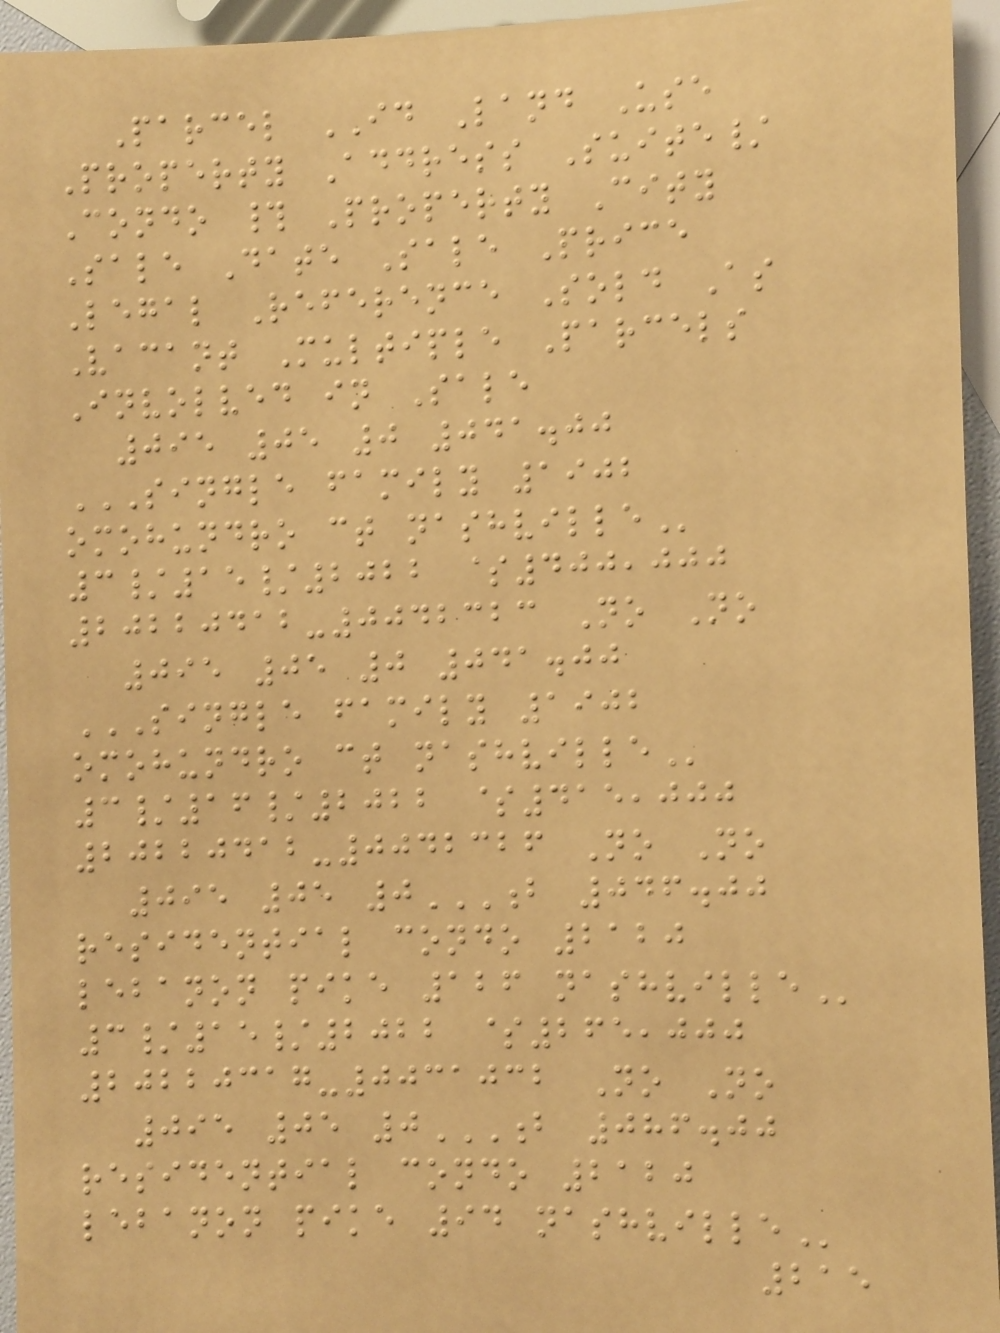Parcel ID Land Use
Property Address Suite/
Condo # Property City
Sale Date Sale Price
Legal Reference Sold As
Vacant Multiple Parcels
Involved in Sale
095 05 0 041.00
SINGLE FAMILY 1902
OMOHUNDRO CT NASHVILLE
3/15/2022 $400,000
20220412-0042323 No No
095 05 0 041.00
SINGLE FAMILY 1902
OMOHUNDRO CT NASHVILLE
3/16/2022 $415,000
20220412-0042326 No No
095 05 0B 046.00
RESIDENTIAL CONDO 2120
LEBANON PIKE 126 NASHVILLE
3/15/2022 $265,000
20220317-0031032 No No
095 05 0B 086.00
RESIDENTIAL CONDO 2120
LEBANON PIKE 94 NASHVILLE
215
